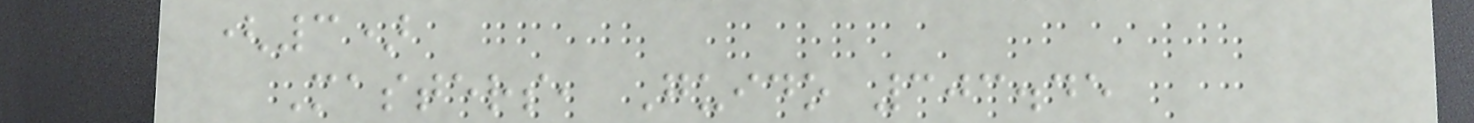(3)
Masters, Guido 303.45
